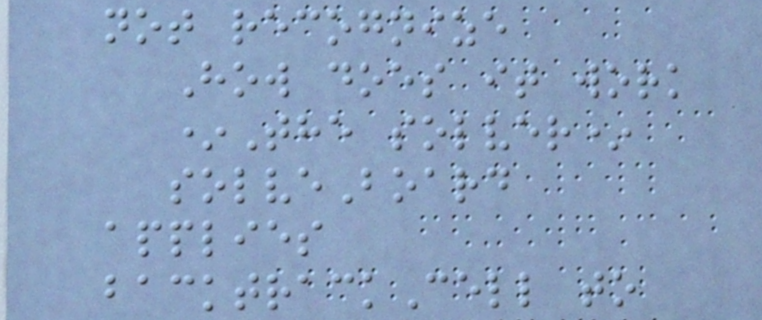not recognize
How does it work
*The solver*
solveBoard
applies
backtrackCell to
